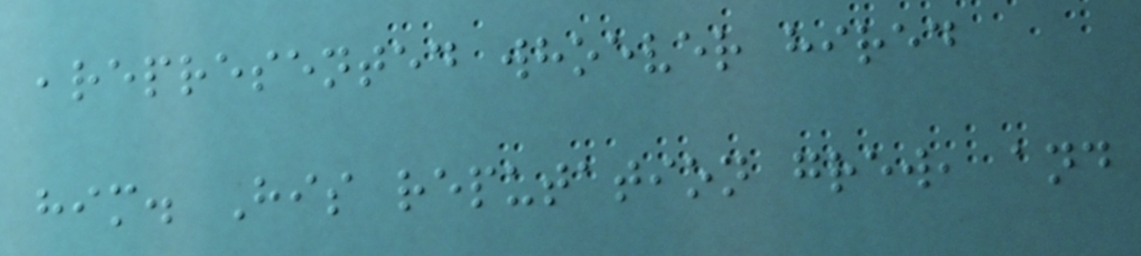,represented whoever hired
him. His reputation grew, and
